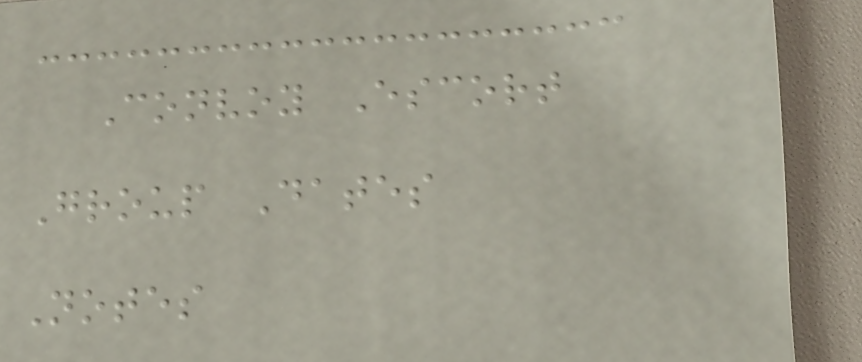Convoy Escort
Group Dates
Notes
